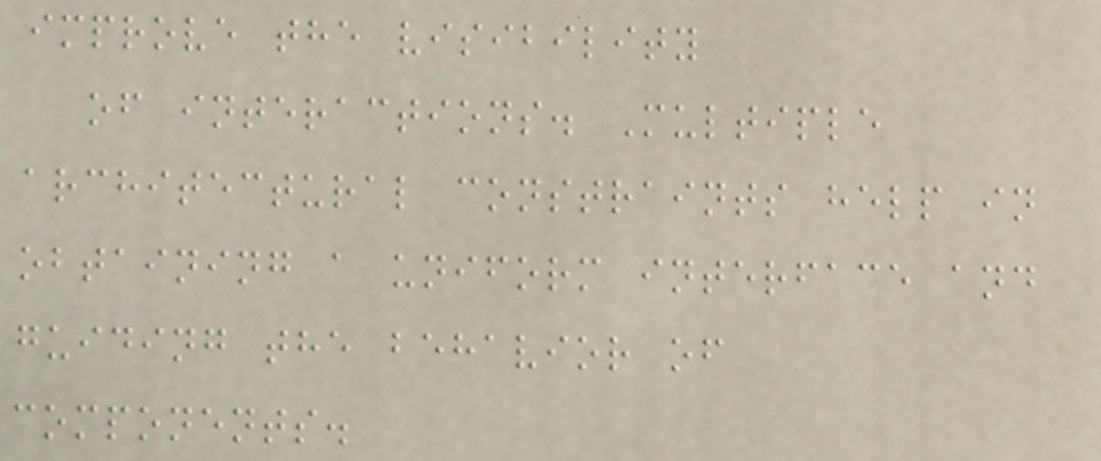improve the visibility
of interactions. Multiple
architectural constraints help in
obtaining a uniform interface and
guiding the behavior of
components.
